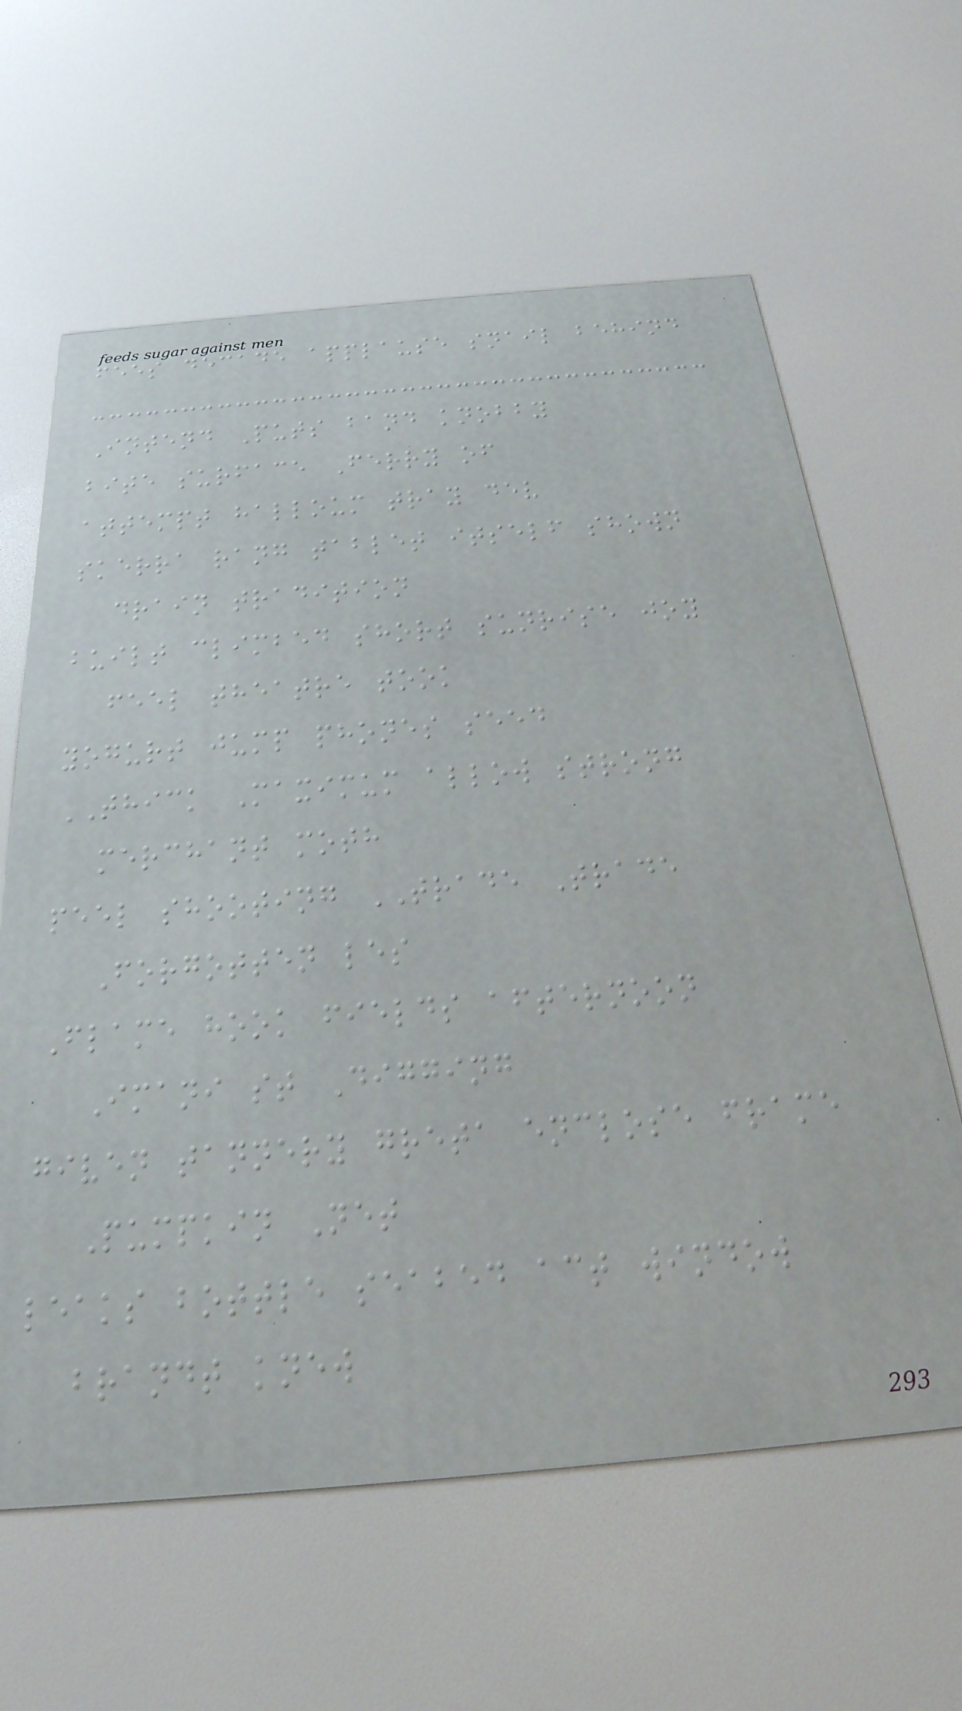fees decade applause snail behind
Intend Puts band knobby
bite surface Ferry of
attempt halloum tray dev
skerra rang tablet itself shown
drain tradition
built climbed short sunrise joy
feel theatre took
yogurt jump phones seed
THICK Maximum allow strong
merchant moth
peel shooting TRADE Trade
Forgotten les
Flame hook fields afternoon
Imani st Digging
given tannery greta enclose frame
Pumpkin Net
leaks bottle seabed act window
brandt knew
